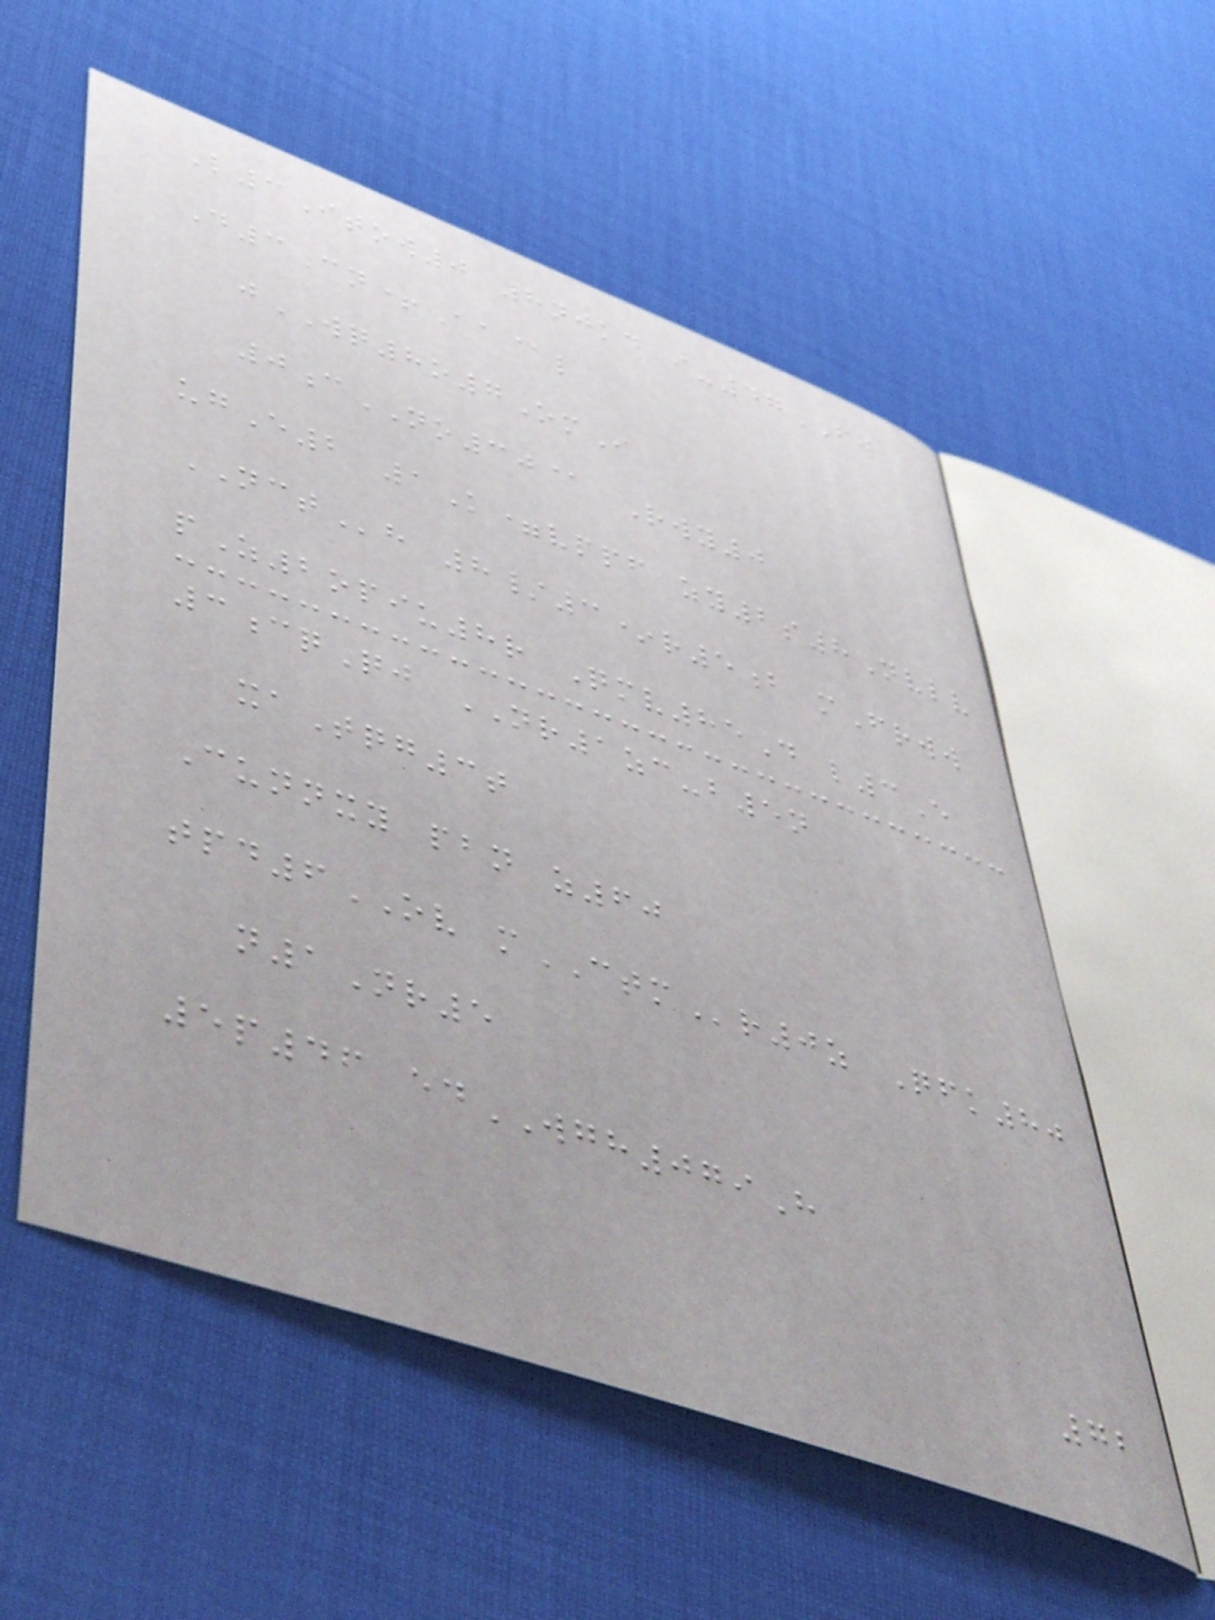L3Itow0 8njkd i-47FW
D3Cn+Aa@l
jWQ8o7OmI
0cNO30@ Rwy0
ugE2 1K=vppf zy2s8Nvlv
NCTh 8/3*r5b mFrww
pZ2opiu8r Qmv85D l3E
3cqQj NR1zc-b5n
xaTqg3t
Cunnxy pbn z60
tpd6OV mCTMr0z Qfk80
n1Nr5
5p46 edWGH079H
72
